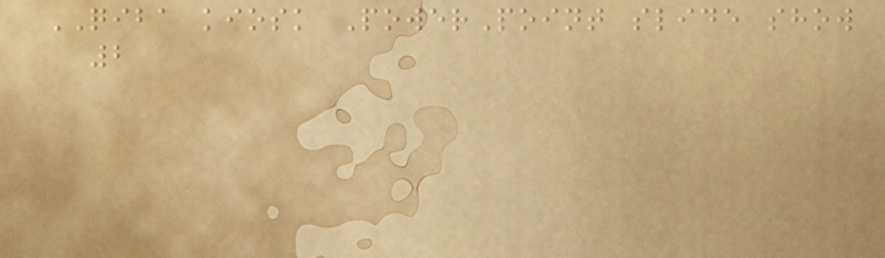QIBA kiosk PowerPoint slide show
2
